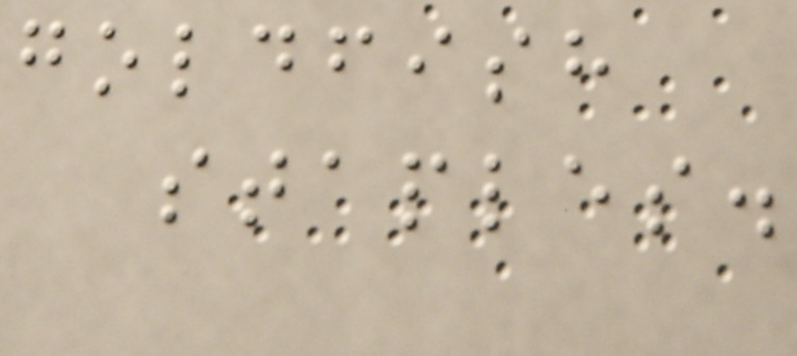goldfish
staples.
